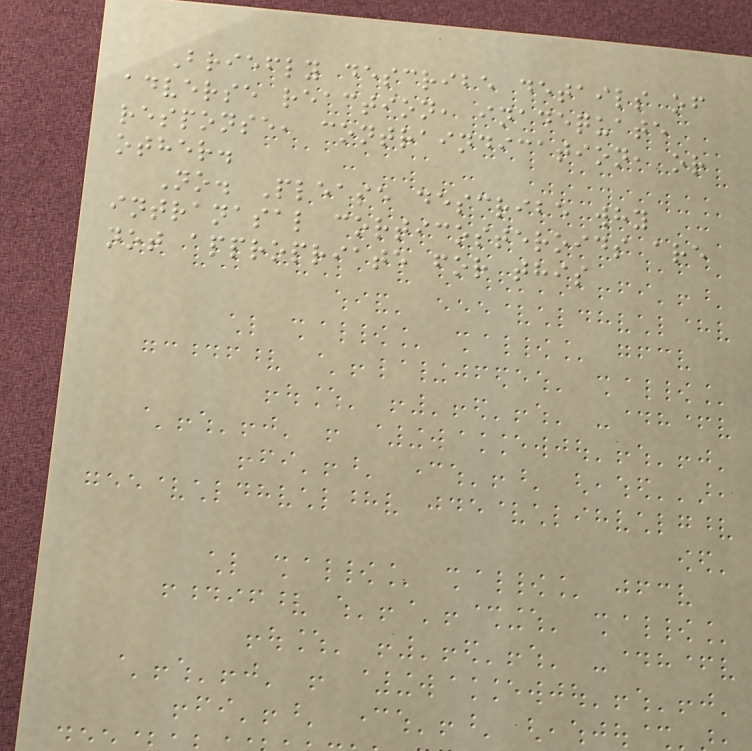Briefly describe details of
adverse reaction, inadequate
response, contraindication, or
other.
No. Please describe why
intranasal corticosteroids are
not appropriate for this
